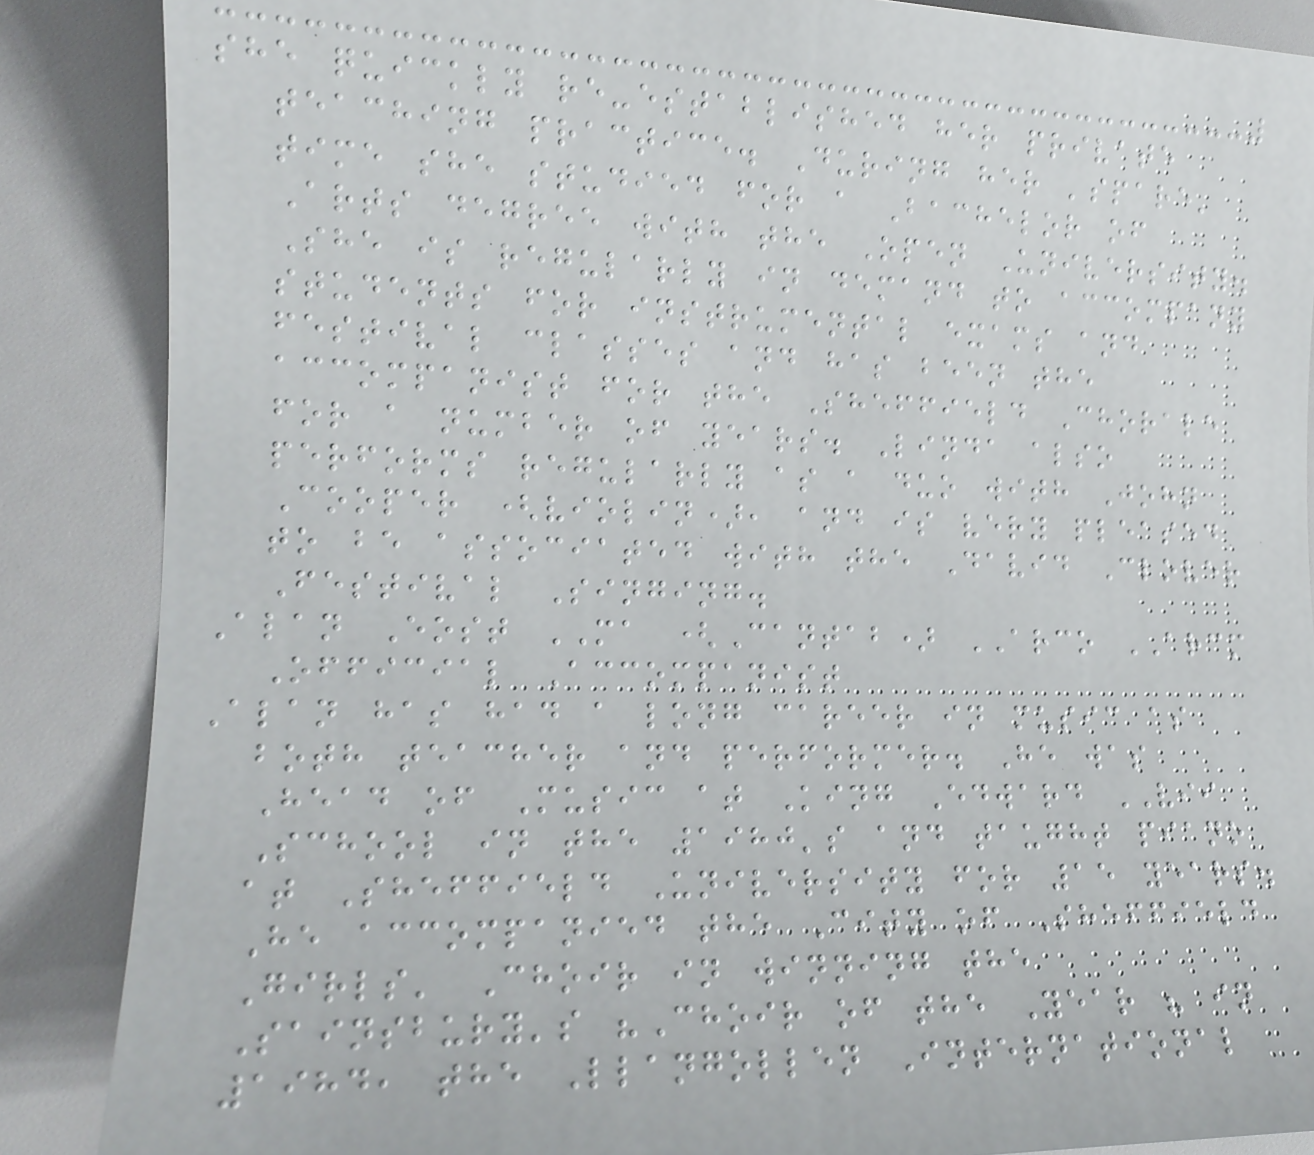she quickly re-established her private
teaching practice. During her 'spare'
time she studied for a Bachelor of
Arts degree with the Open University.
She is regularly in demand to accompany
students for instrumental exams and
festival classes and has been the
accompanist for the Sheffield Chorale
for a number of years. Linda also
performs regularly as a duo with John
Cooper (violin), and is very pleased
to be associated with the David Clover
Festival Singing.
Alan Eost MA (Cantab) ARCO ARCM
Official Accompanist
Alan has had a long career in music as
both teacher and performer. He was
Head of Music at King Edward VII
School in the 1980's and taught piano
at Sheffield University for 15 years.
He accompanied the City of Sheffield
Girls' Choir in winning the
Sainsbury's "Choir of the Year " in
1984, the Llangollen International
